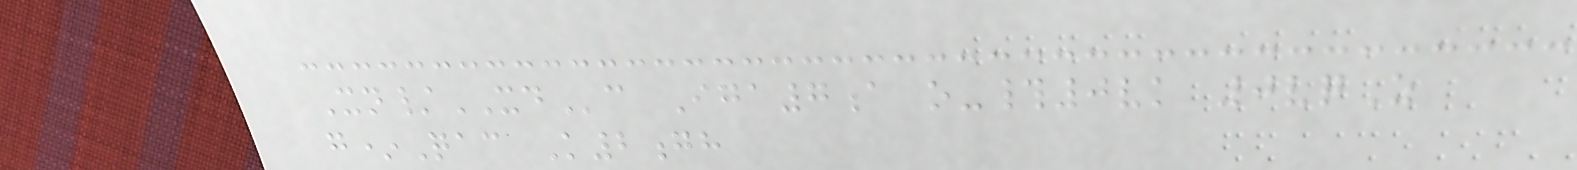Xn/XDc Iga7a o-#0vk 0vqZ
g*Qac K2gh
